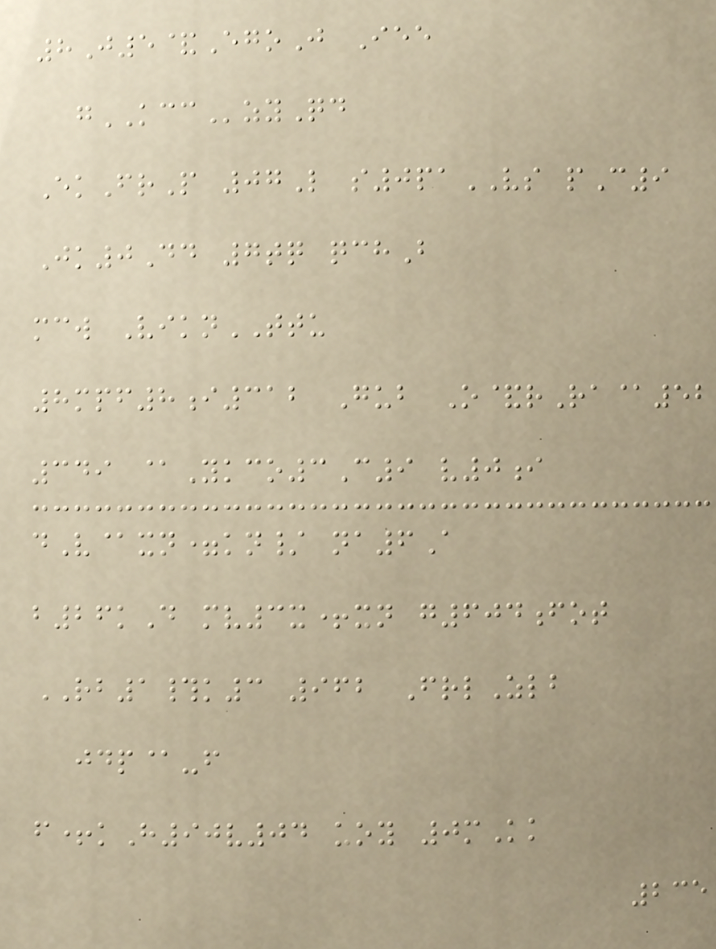8J5&EgoJ Iee
gKCCzyQd
EkFrP 07L s0paVS pC9
Jk0Dd 7tq qchB
mcw ViknTTU
8mpf8i312 Gub O&rRa@52
349 @Ykco3C9 v0i
dV@xn=kn/ na6A
b26kD mv3x+xn g604fot
RB1#k3 962 FrlZlb
jdp@-f
f+kH90v04 uoy 0mKk
235
